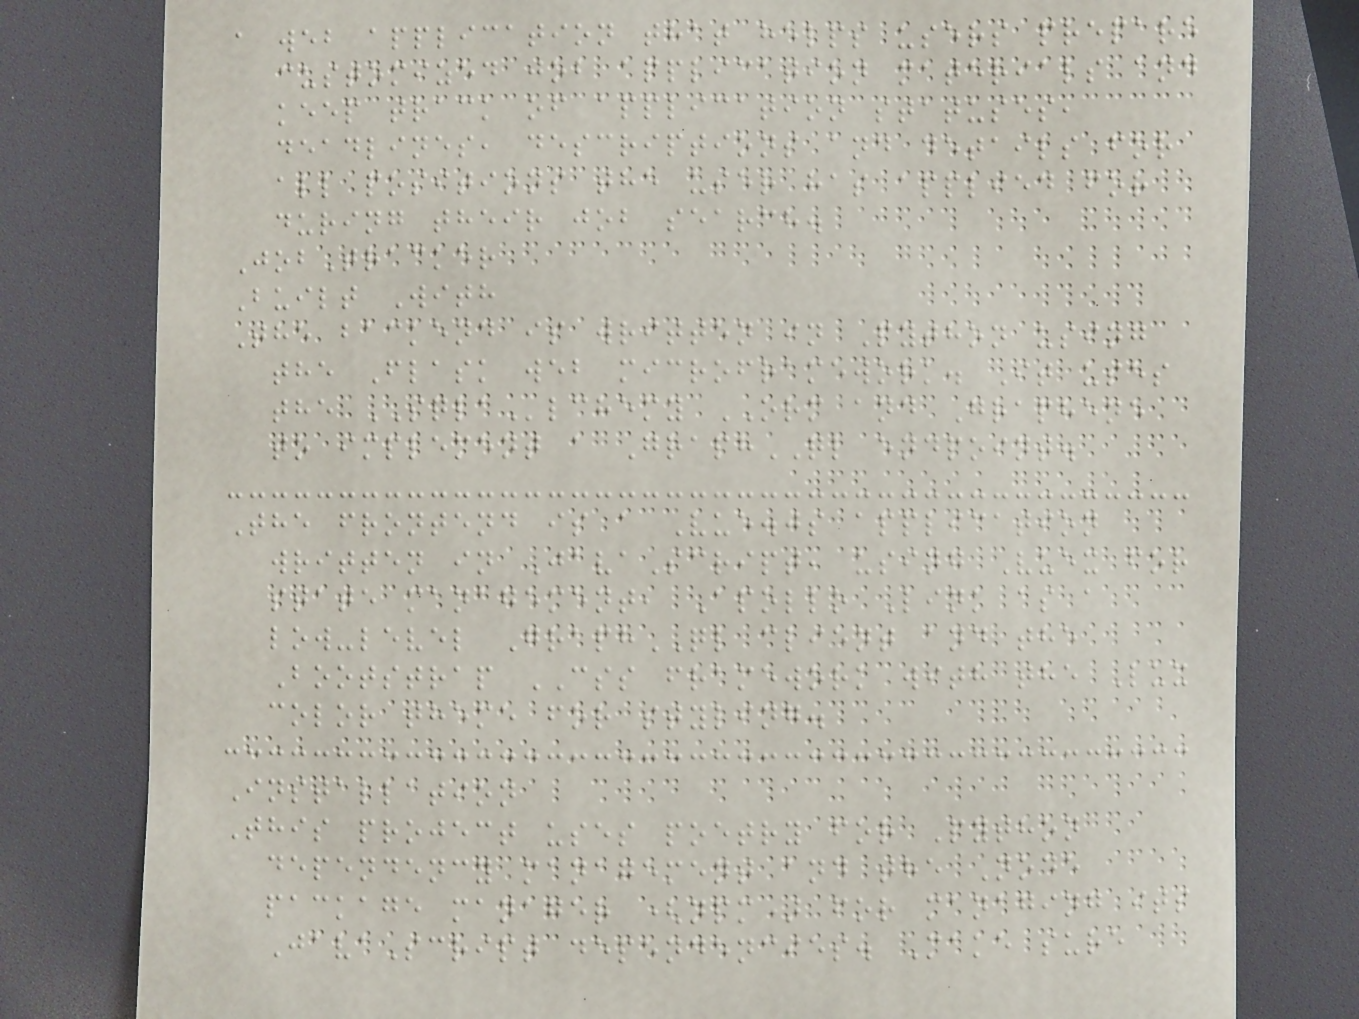a web application that helps users prepare
customized job application materials and
keep track of application statuses,
deadlines, descriptions and details for
all positions the user has applied for
during their job search.
JobTracker
Built With
The backend is written in Python using
the Flask web microframework. It uses
the SQLAlchemy ORM and Graphene
to implement a GraphQL endpoint.
The frontend is a Vue.js application
written in JavaScript, using Vuex for
state management, Apollo Link as a
low-level GraphQL client and the
Bootstrap CSS framework with the Lux
color theme for styling.
Installation
This project uses poetry for Python
dependency management and the Node
package manager (npm) for managing its
JavaScript dependencies. Make sure
